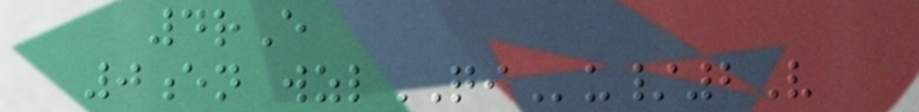4rE
0en wzlQIu/2V
